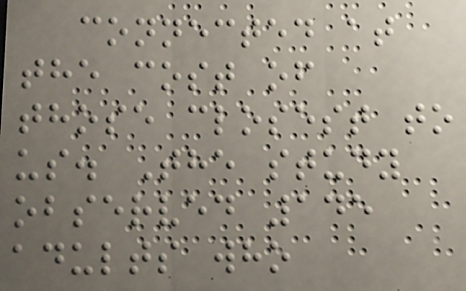connected at
the cost of
those closest to
us. The study
observed 145
adults who
